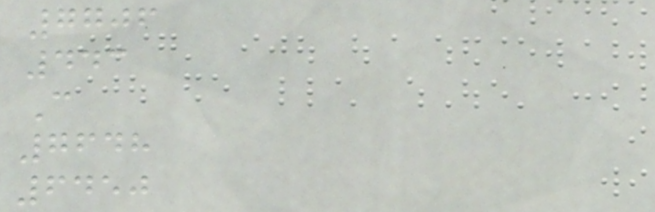7706
443
C
7648
6450
